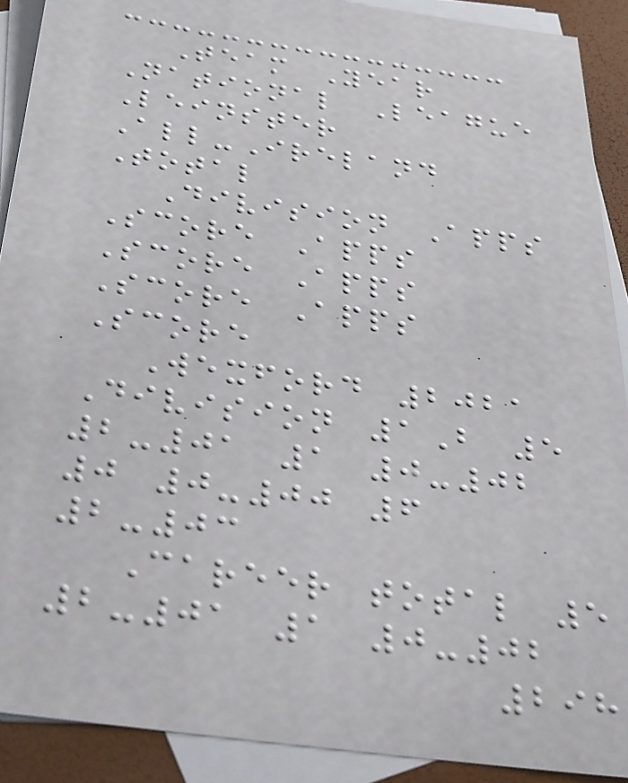Team Year
National League
Leinster
All-Ireland
Total
Division Apps
Score Apps
Score Apps
Score Apps
Score
Wexford 2021
Division 1B 5
2-01 1 0-02
0 0-00 6
2-03
Career total 5
2-01 1 0-02
298
